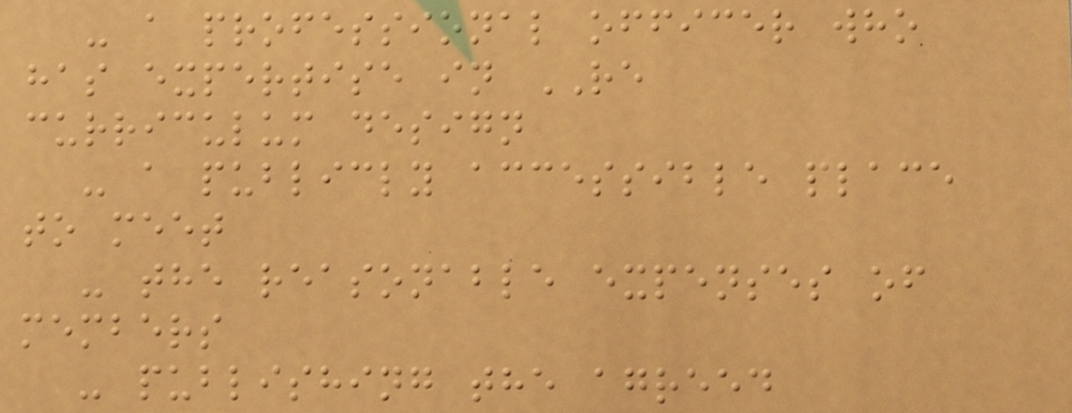- a professional officer who
has expertise in RE
curriculum design
- a publicly accessible place
to meet
- the reasonable expenses of
members
- publishing the agreed
